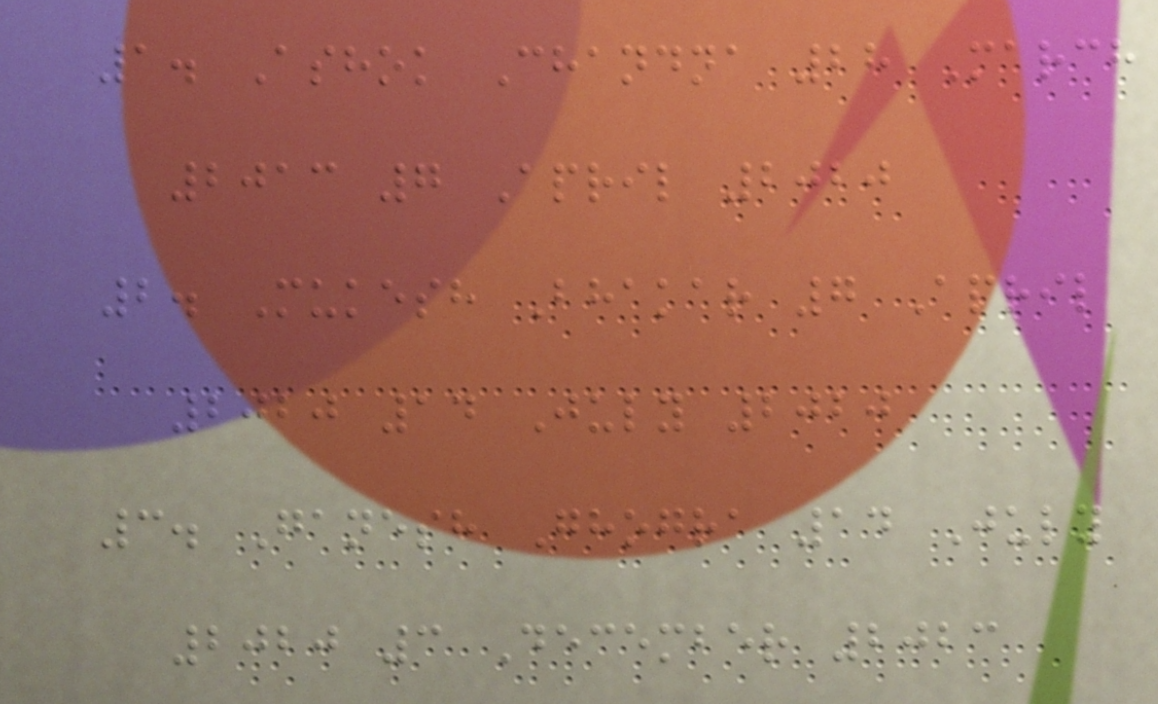1. Ashok Chandna 28 March
2013 7 April 2020
2. Mukesh Bhakar 7 April
2020 14 July 2020
3. Ganesh Ghogra 14 July
2020 3 December 2023
